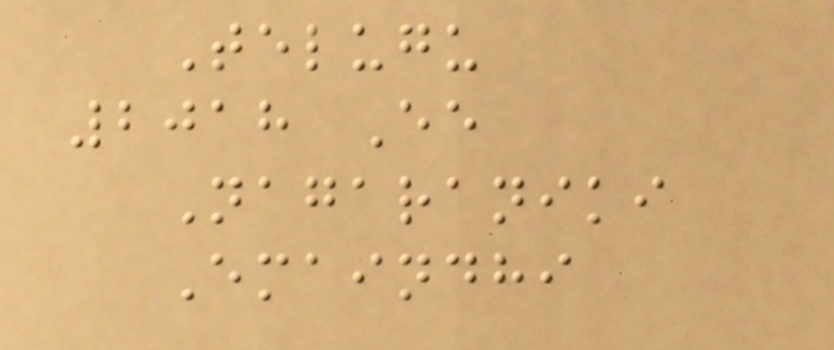Telugu
2018 Ee
Nagaraniki
Emaindhi
